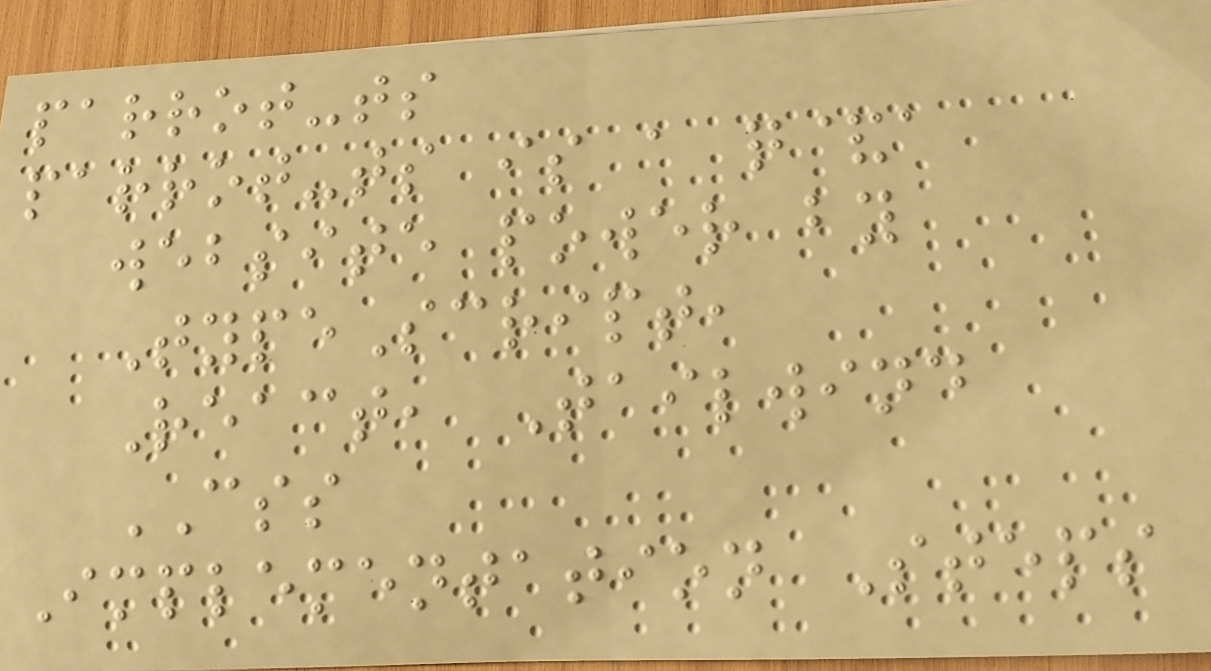parrot-ts
parrot-ts is a q&a
website power by
TypeScript,
React, Tailwind
CSS
Implementation Steps
